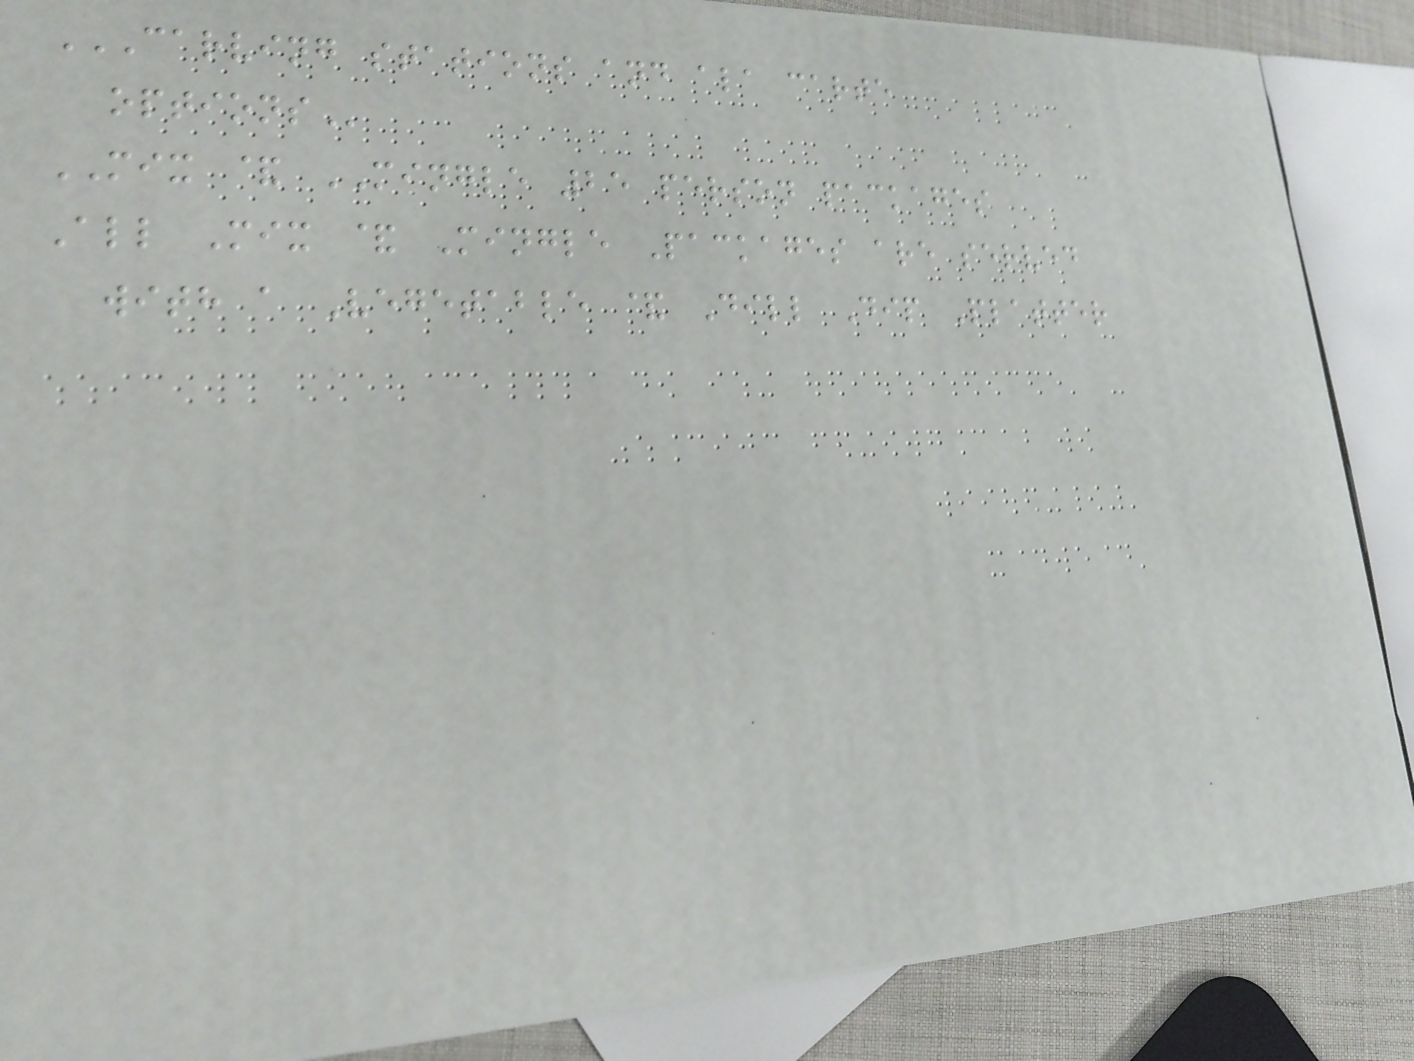CARVING STATIONS AND ALA CARTE
OPTIONS
MIX & MINGLE 25 person packages
All Mix & Mingle Packages are served
with a Vegetable & Dill Dip Platter
